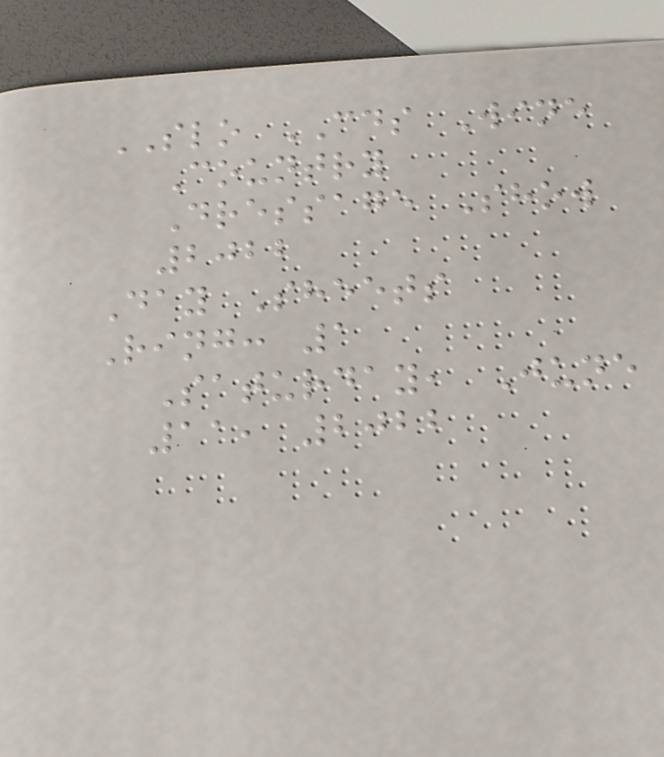SLO CDS Wine
Country
Dressage Show
2022
Day Sheets
Ring: 1
Saturday, June
11, 2022
